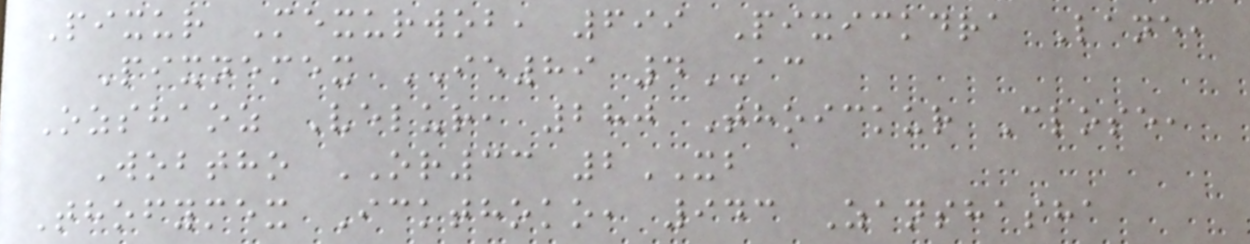Pixur Mexurwob, 699 Pixickdra Lane,
Pixnemex IE89 4AC
Ozshaoz Velur, 280 Thoickur Close,
Wobtho OR33 2XB
Thofymex Ickthoko, 943 Zanshasha
